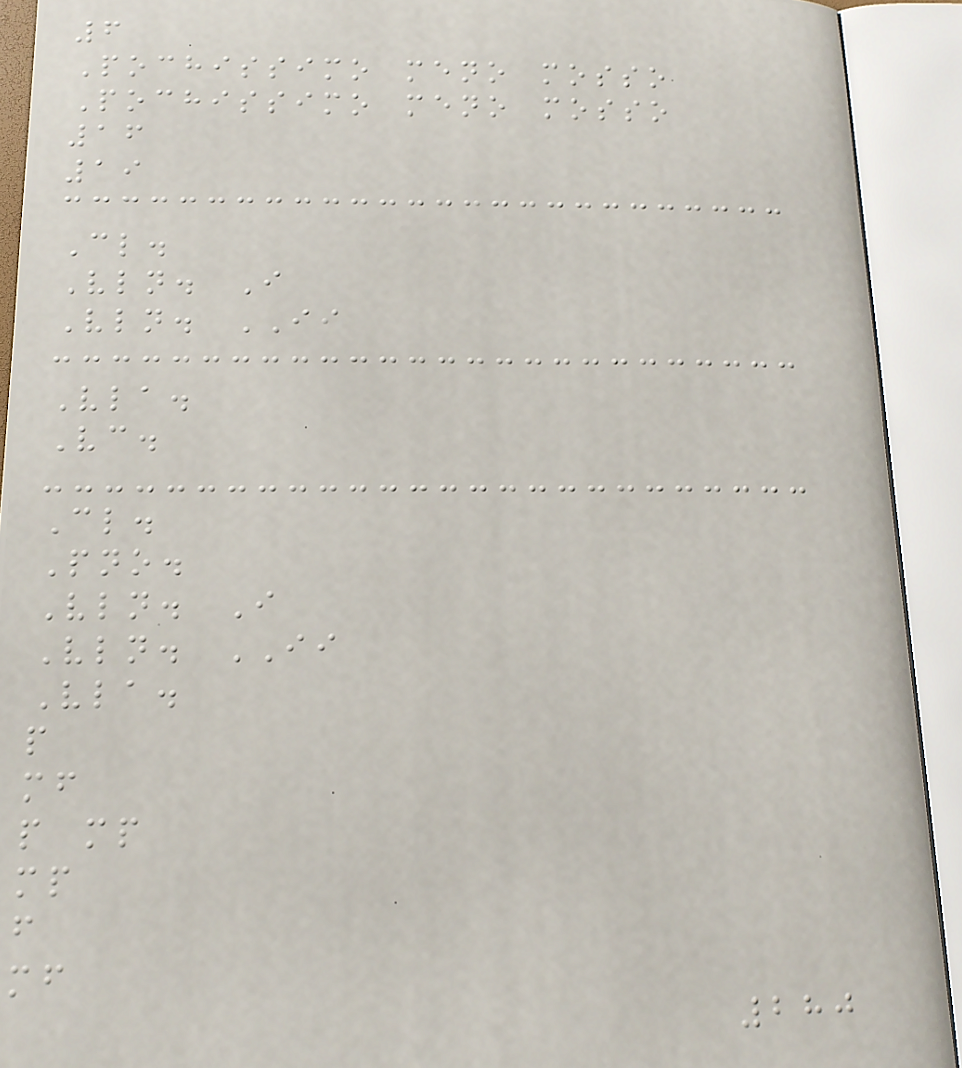6
Pochissimo meno mosso
Pochissimo meno mosso
16
19
Cl.
Vln. I
Vln. II
Vla.
Vc.
Cl.
Pno.
Vln. I
Vln. II
Vla.
p
mf
p mp
mp
f
mf
280
